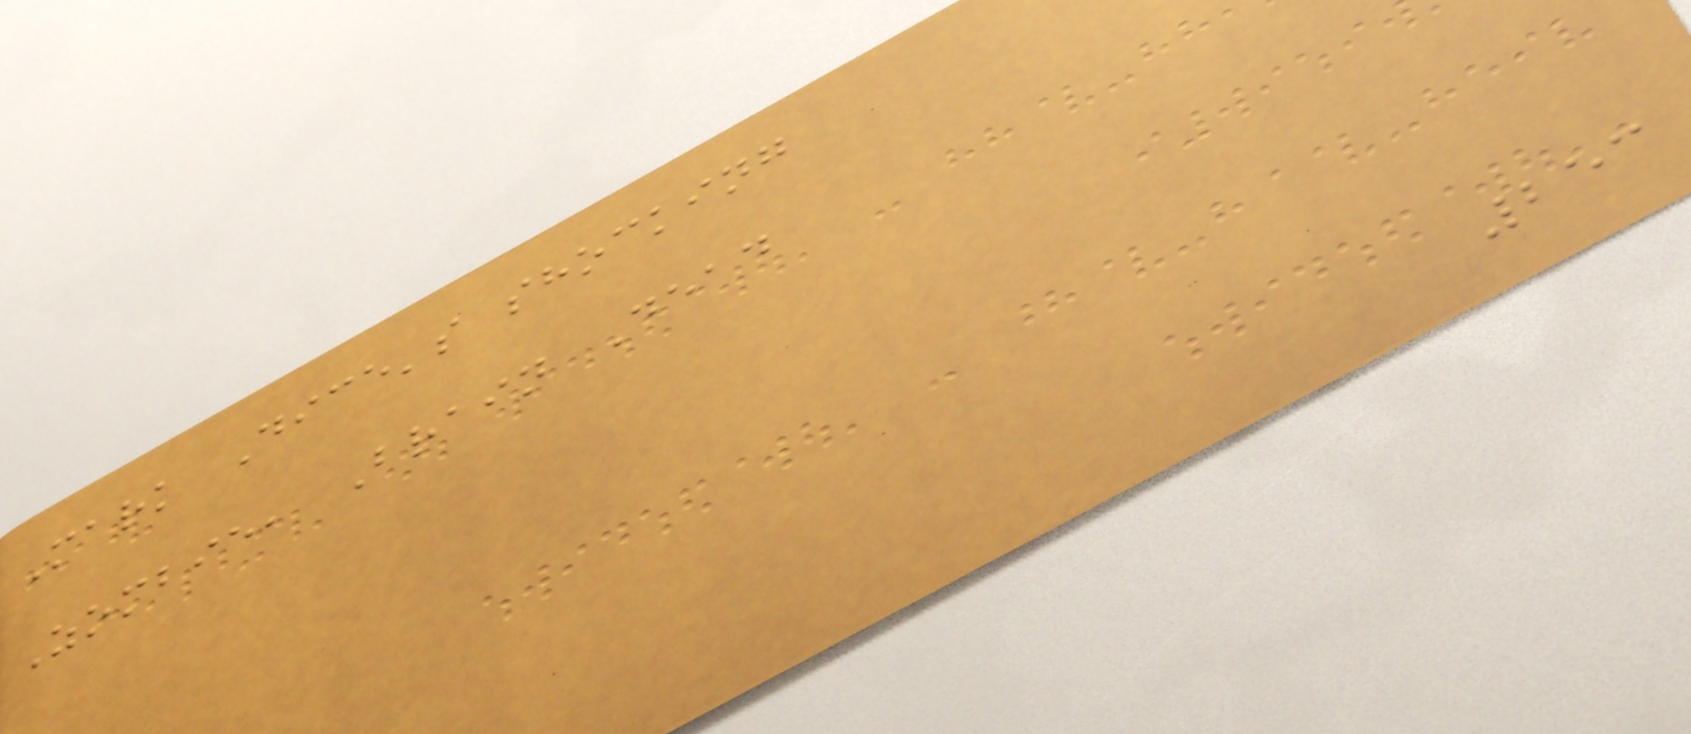Mark Dice's shocking
Zombie, Brain Dead
253
